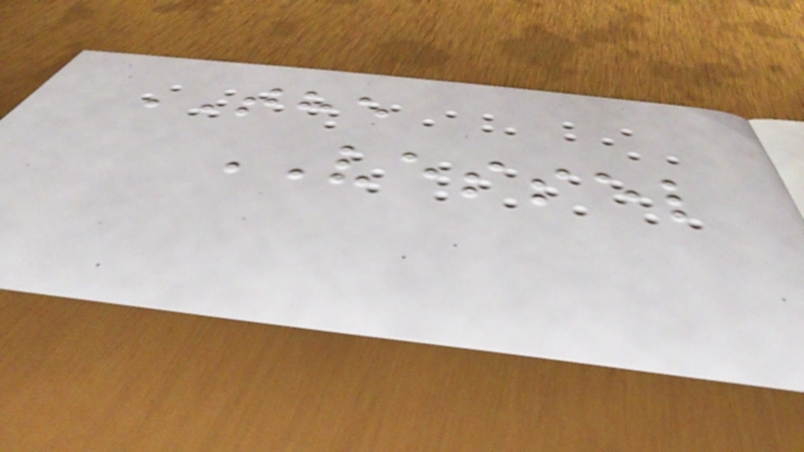THE
VESSEL
